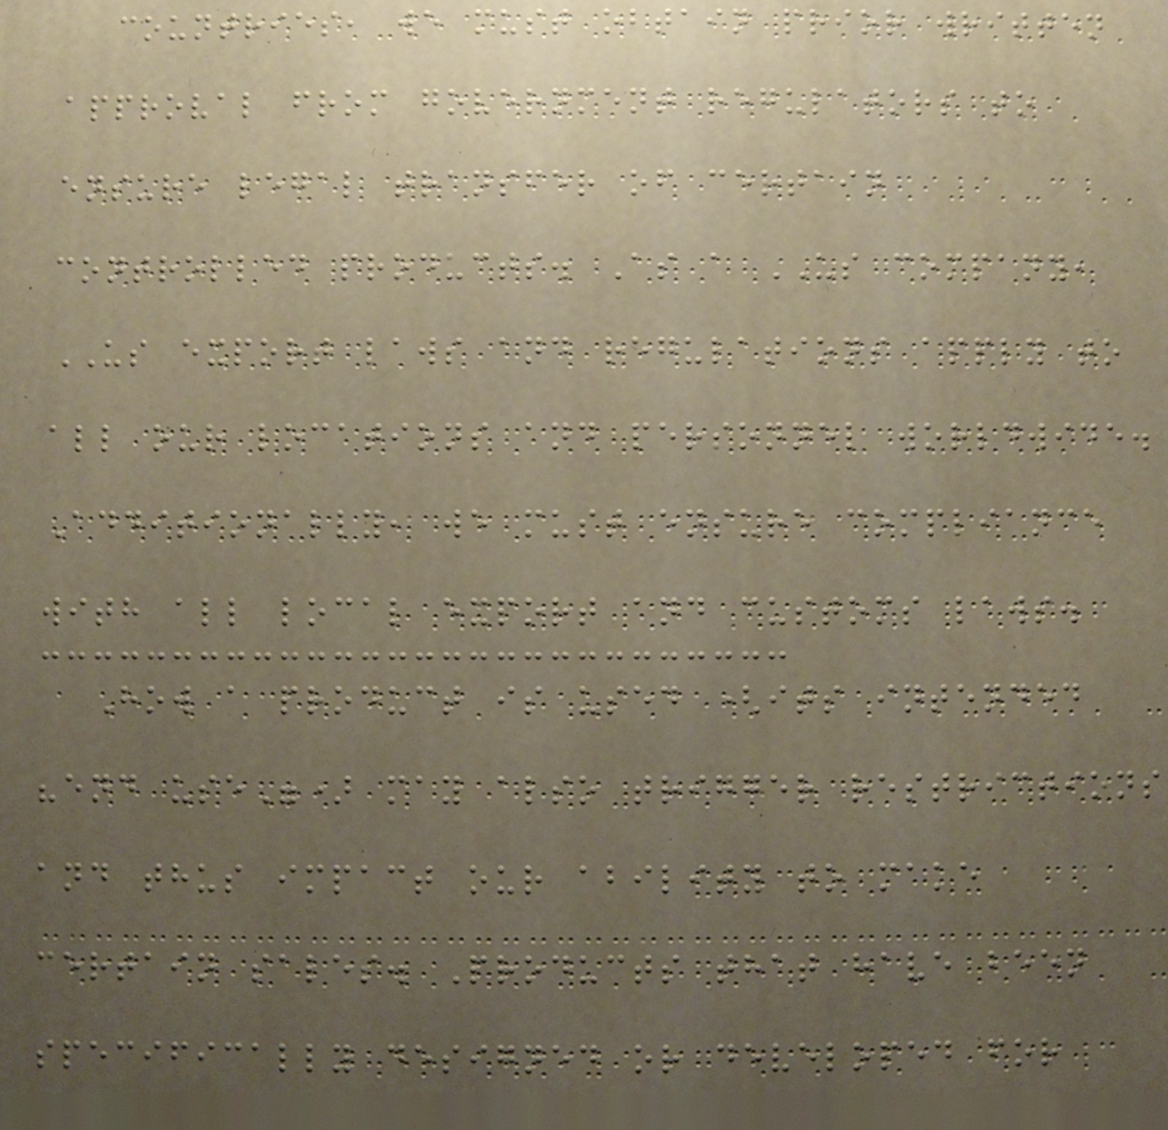countries, we must obtain prior written
approval from government regulators to
ensure legal transfer of certain
controlled products. As a US company,
US export laws and regulations apply to
all our locations and personnel worldwide.
Additionally, we must ensure compliance
with all local export and customs laws.
How a product is used (its intended
"end use") may also trigger restrictions
and thus impact our ability to make
certain sales. Products that have been
specifically designed or developed for
